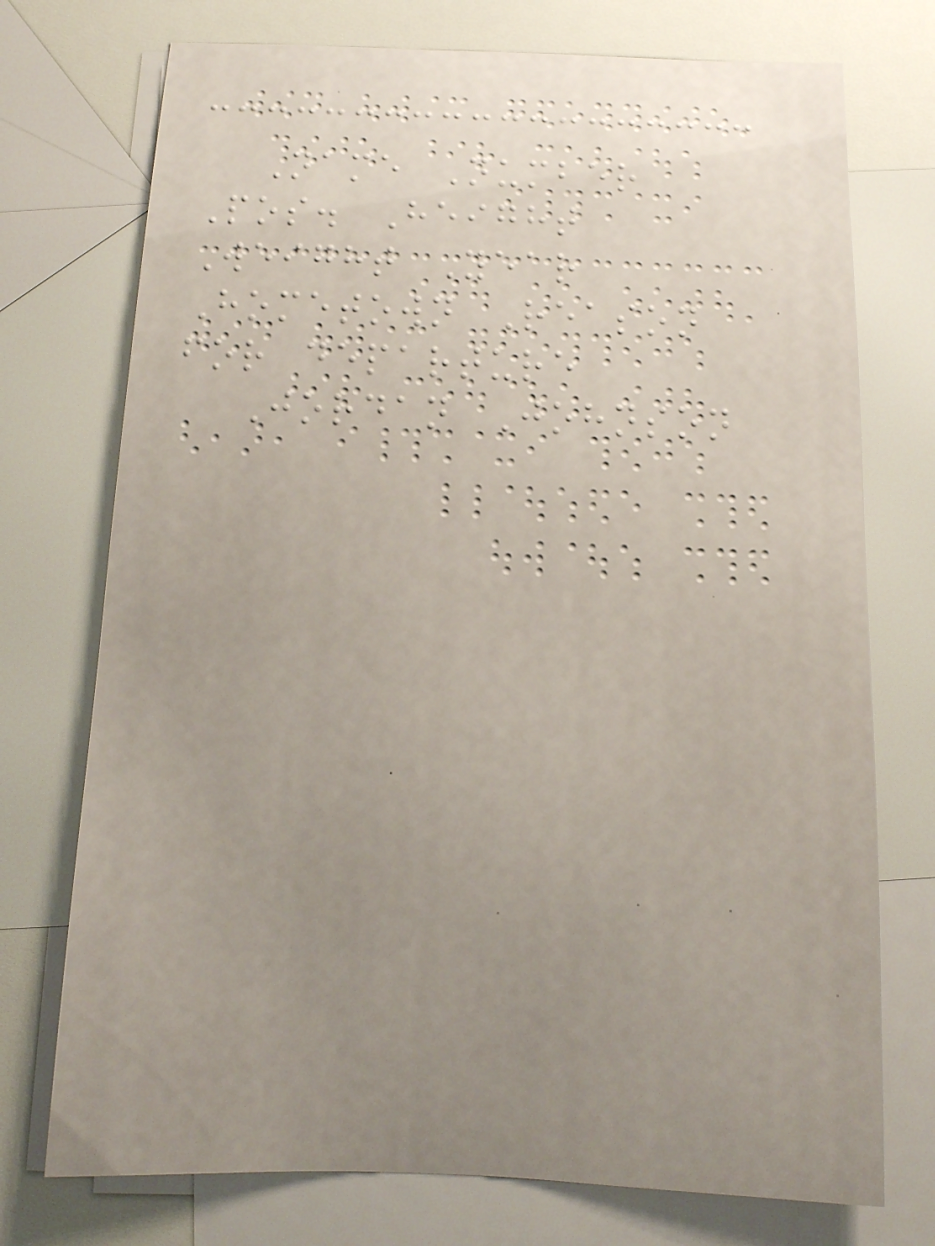Name Number
Pos. Height
Weight Year
Hometown Reason
for departure
Jordan Johnson
